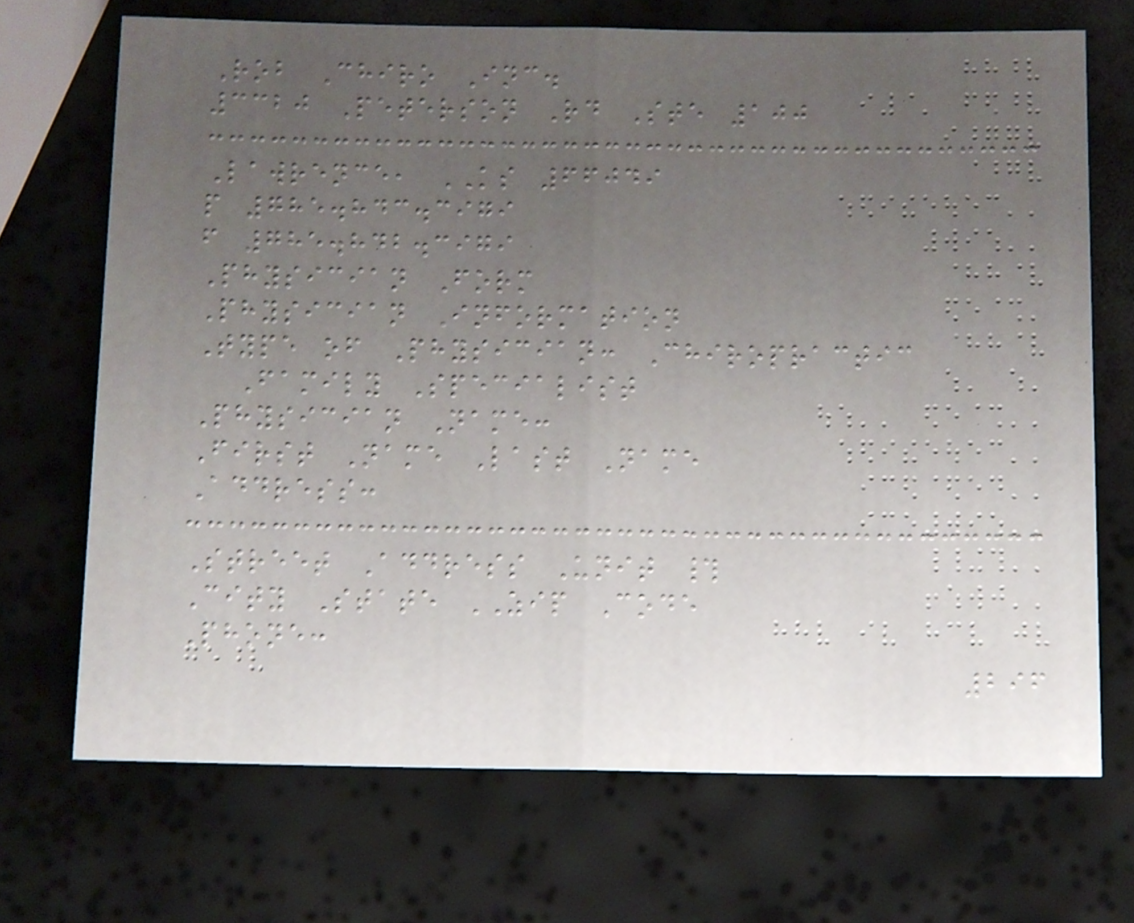Rob Chiro Inc.
3320 Peterson Rd Ste 100
Lawrence, KS 66049
p 785.843.3979
f 785.842.3979
Physician Form
Physician Information
Type of Physician: Chiropractic
Family Specialist
Physician Name:
First Name Last Name
Address:
Street Address Unit #
City State ZIP Code
Phone:
296
